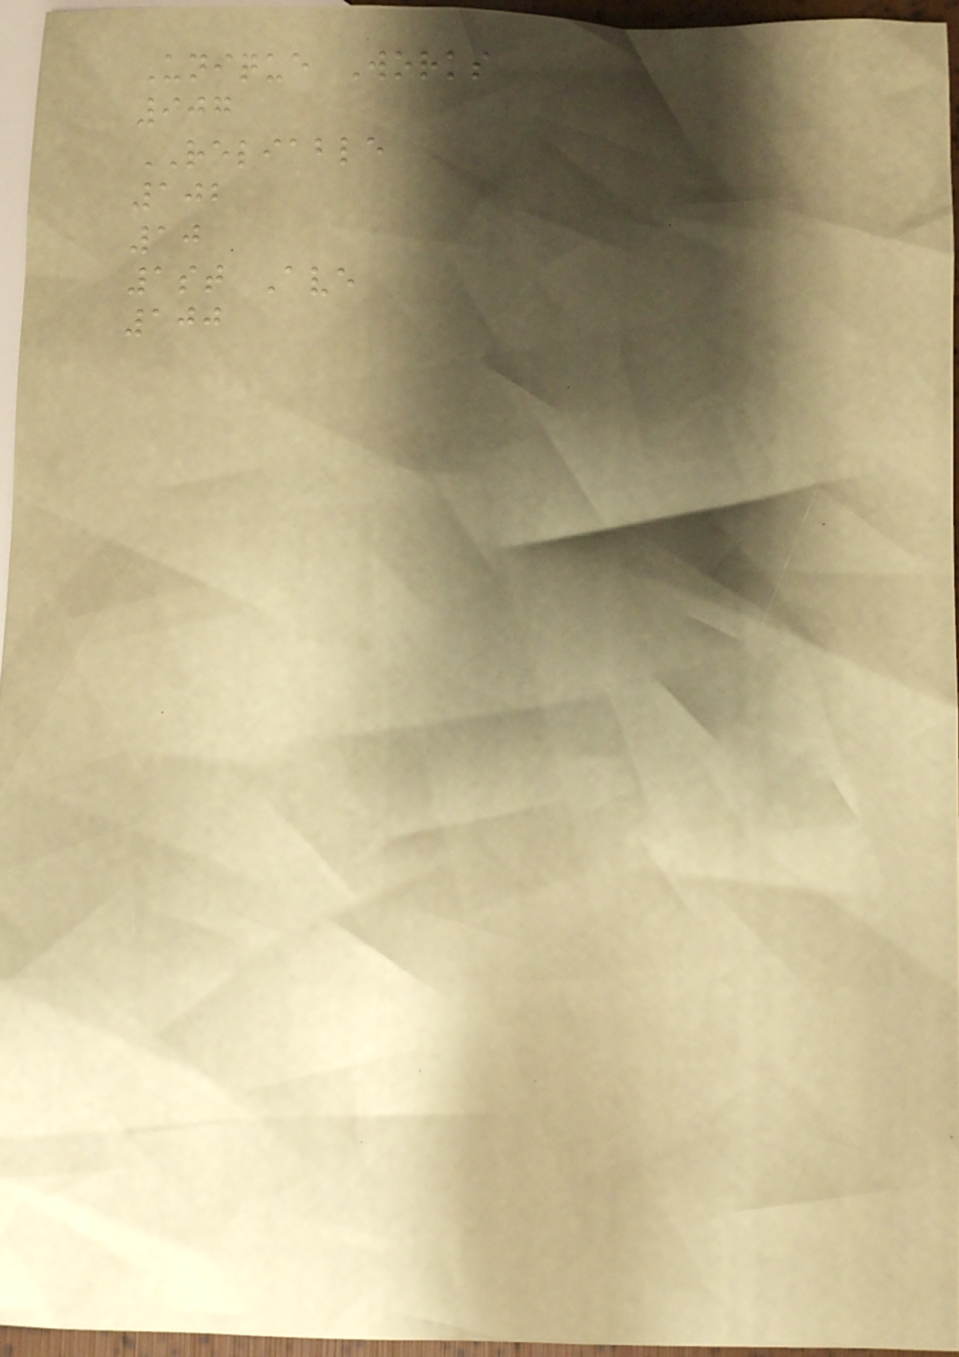Unique Works
907
RELIABLE
102
10
1st Ave
100
